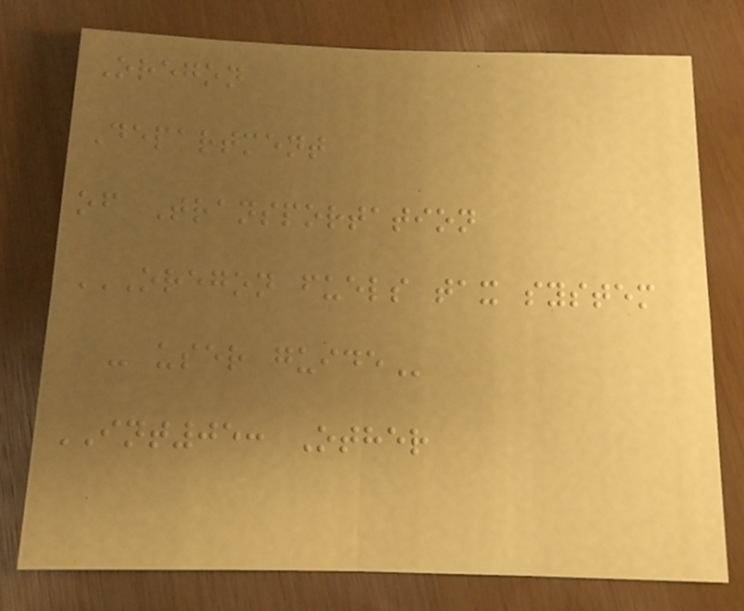Oregon
Department
of Transportation
OREGON FUELS TAX SYSTEM
- USER GUIDE
INT05: Other
